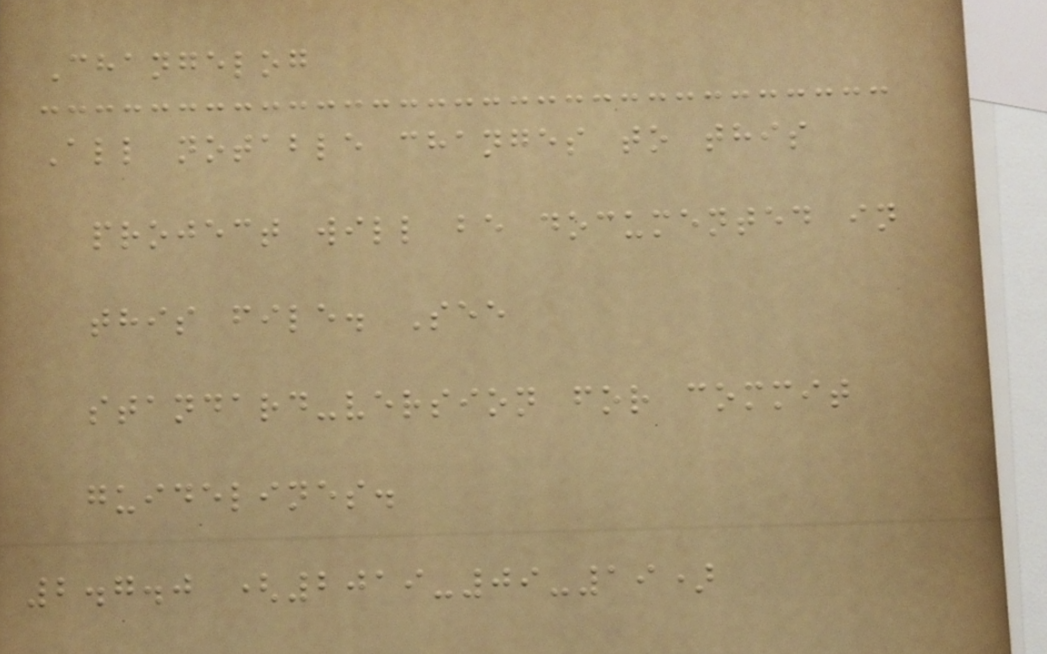Changelog
All notable changes to this
project will be documented in
this file. See
standard-version for commit
guidelines.
2.7.0 (2019-09-19)
